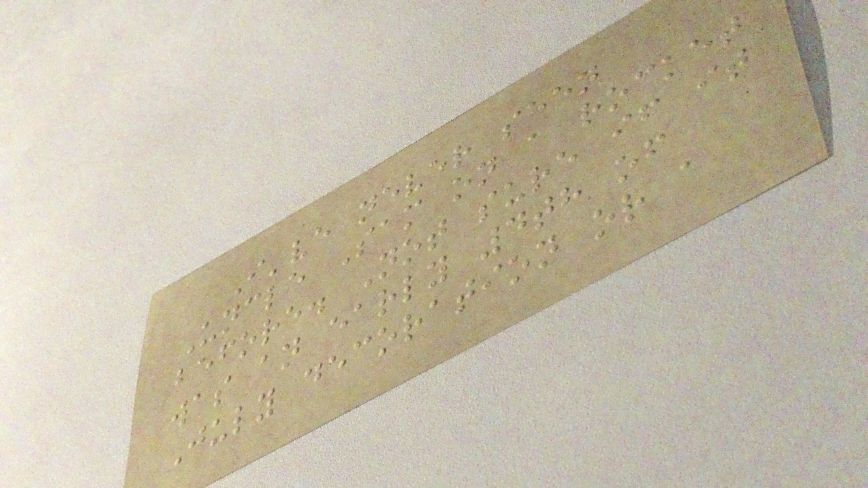I've never seen
Uncle Sam on a rocket
before. Not sure if it
was an early 4th of
July decoration or a
